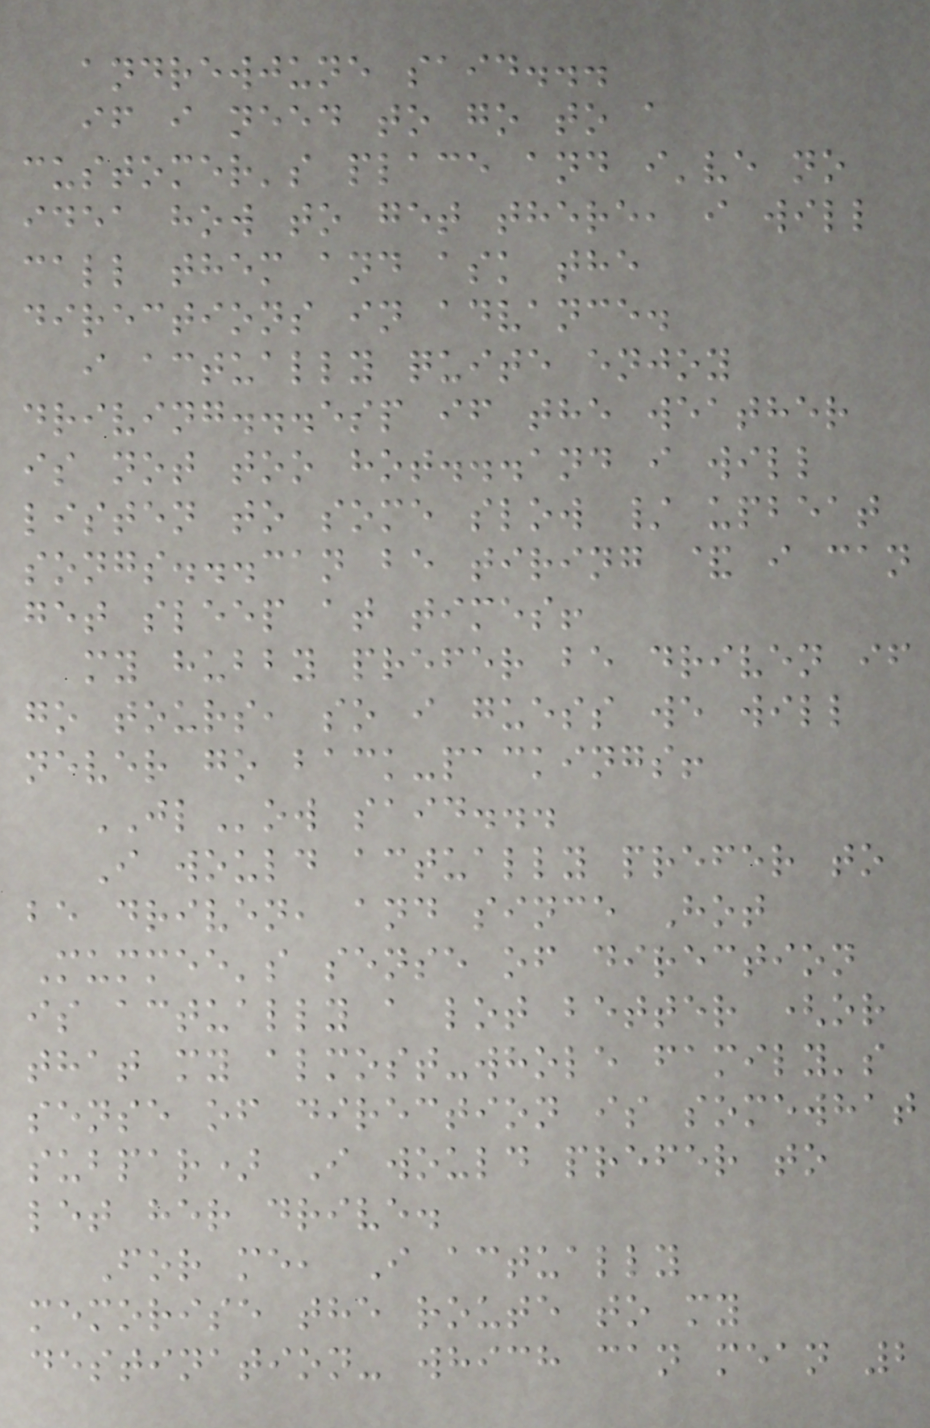andrewjune said...
if i need to go to a
customer's place and i've no
idea how to get there, i will
call them and ask the
directions in advance.
i actually quite enjoy
driving...esp if the weather
is not too hot...and i will
listen to some slow / upbeat
songs...can be tiring & i can
get sleep at times!
my hubby prefer be driven if
go tours, so i guess we will
never go back-packings!
JLow said...
I would actually prefer to
be driven, and since Hot
Mummee's sense of direction
is actually a lot better (or
that my almost-whole family's
sense of direction is somewhat
subpar) I would prefer to
let her drive.
For me, I actually
memorise the route to my
destination- which can mean 2
